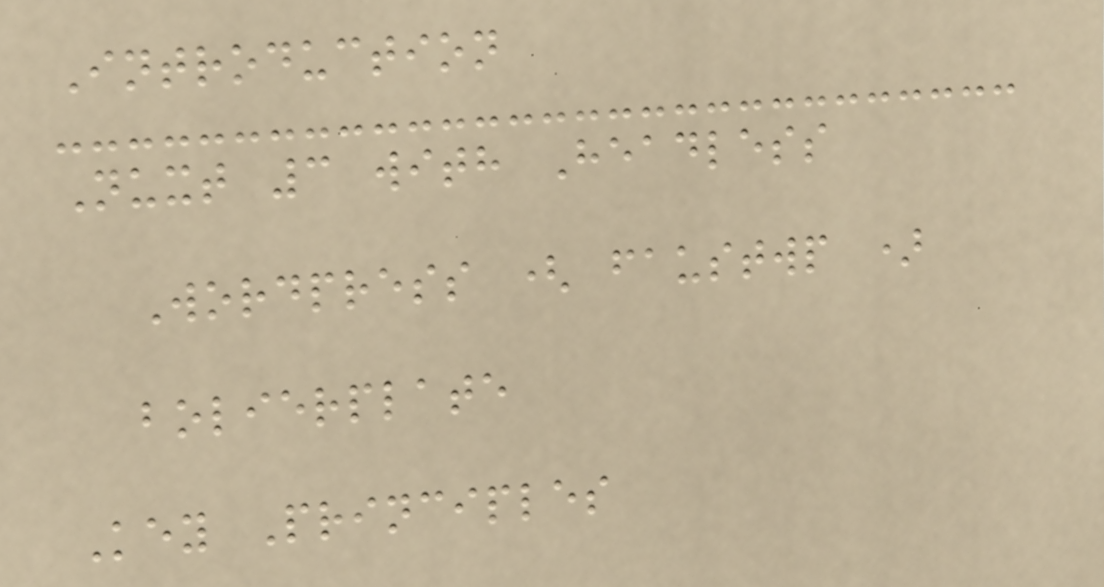Introduction
Nuxt 3 with Headless
Wordpress ( faustwp )
bolierplate
Key Principles
